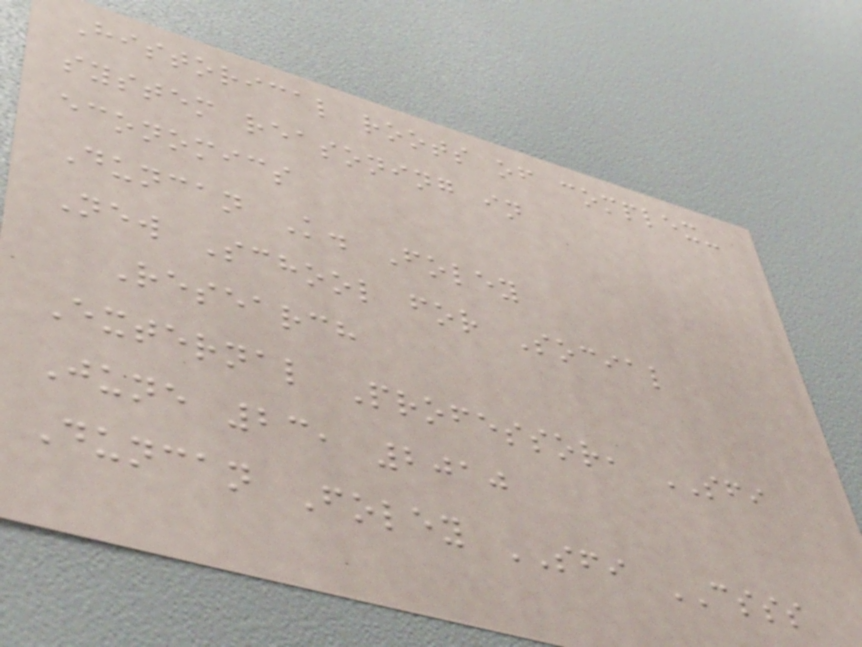Historical roots of complex-
system reasoning in
economics
Duncan K. Foley
New School for Social
Research
External Professor, SFI
June 23, 2010
Duncan Foley SFI CSSS
